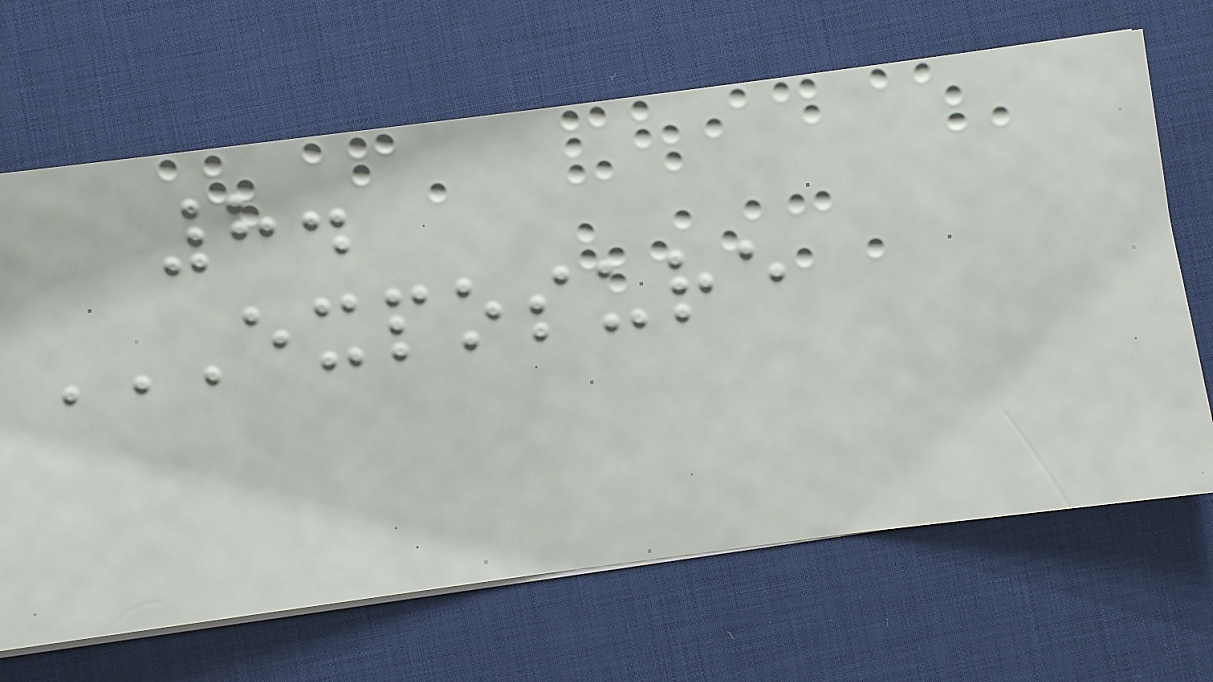8.
EXPOSURE
